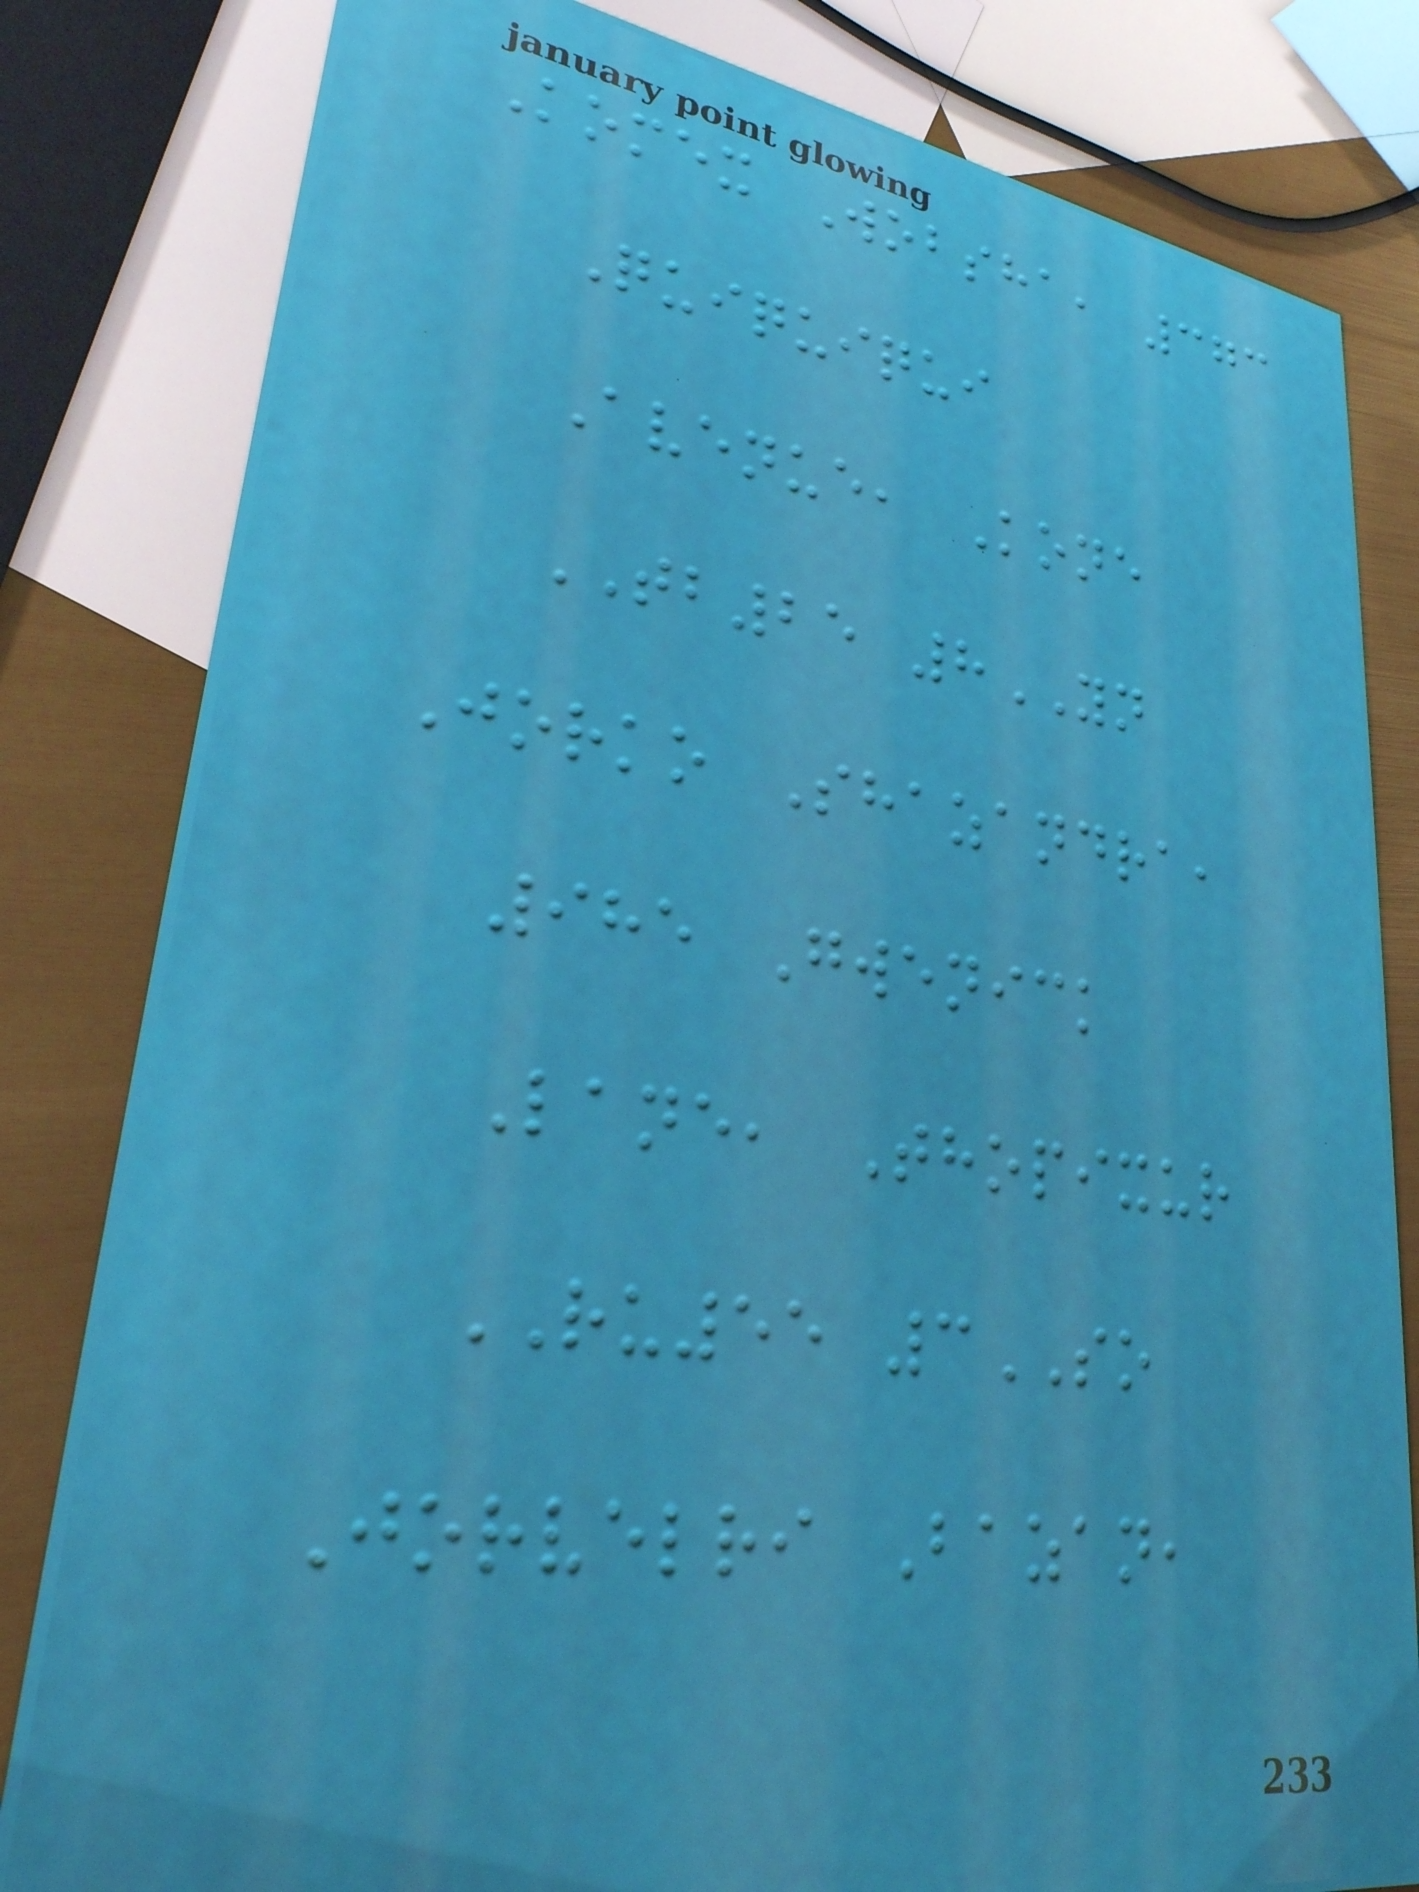Komex Wobsha, 373
Quiquiqui
Avenue, Kone
TB25 8YN
Jorko Shazandra,
985 Gwenick
Lane, Thopixur
RU55 3SO
Jorvelri Bazan,
